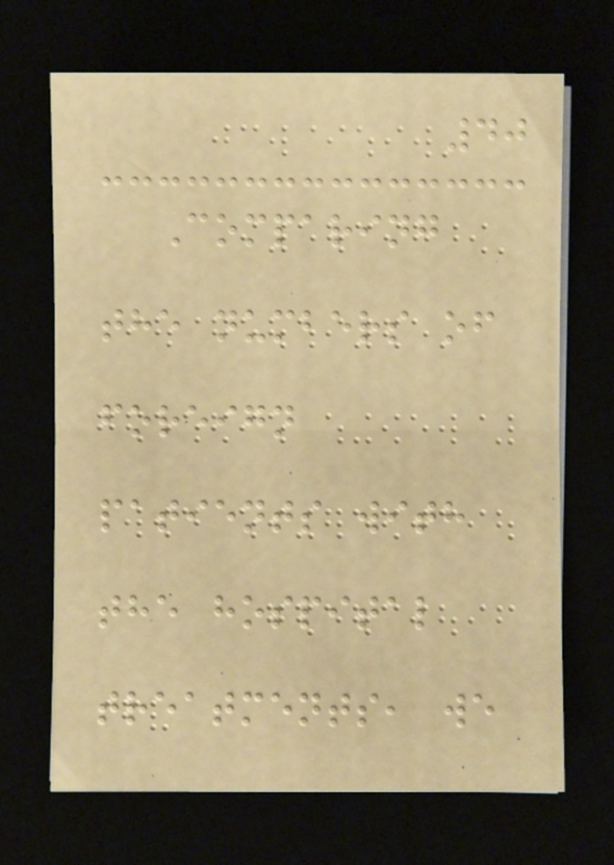40
Comparing
the numbers of
foreign
patients with
the hospital
treatments, we
